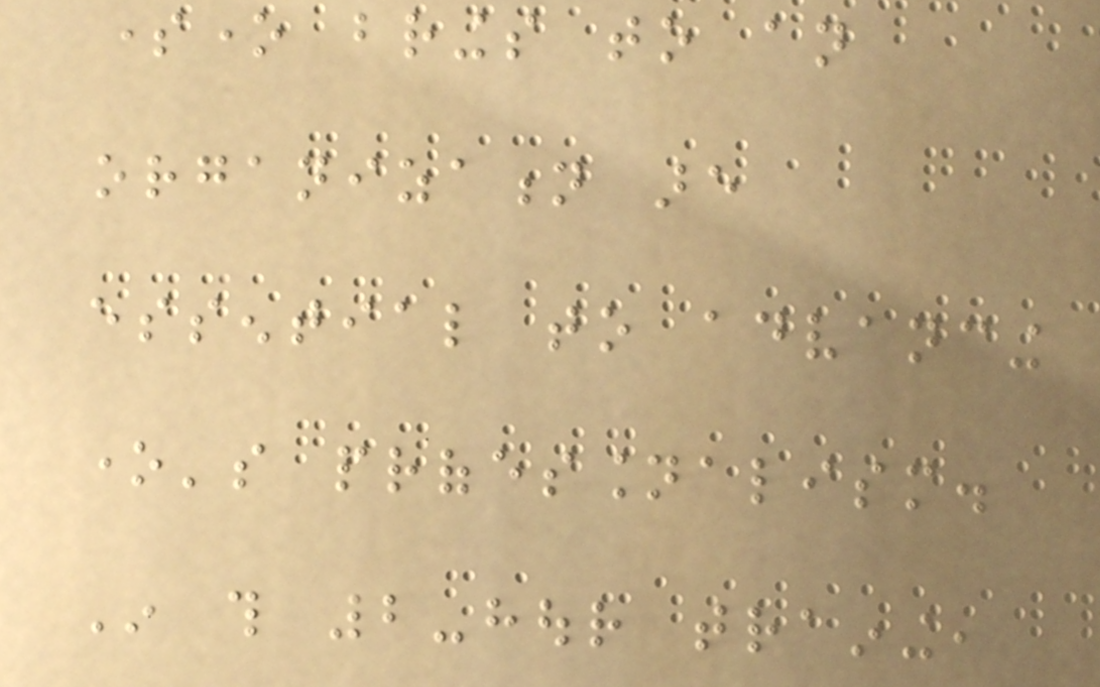someone brings to an
organization are
essential to advancing
one's professionalism.
In this 2-hour training,
